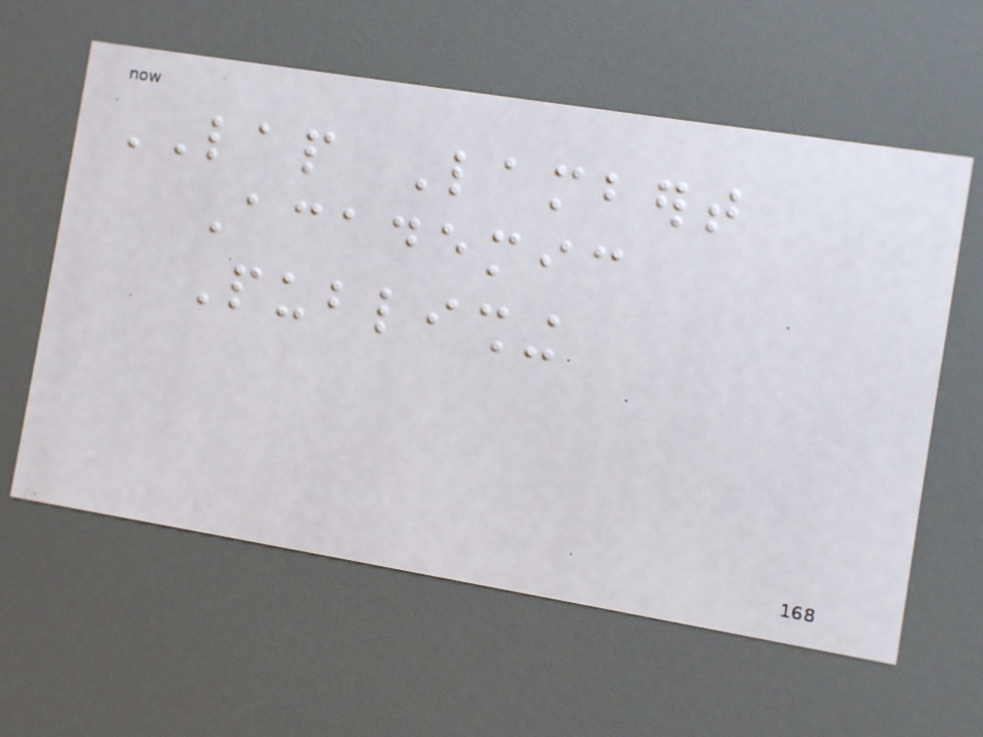LAP Lambert
Academic
Publishing
